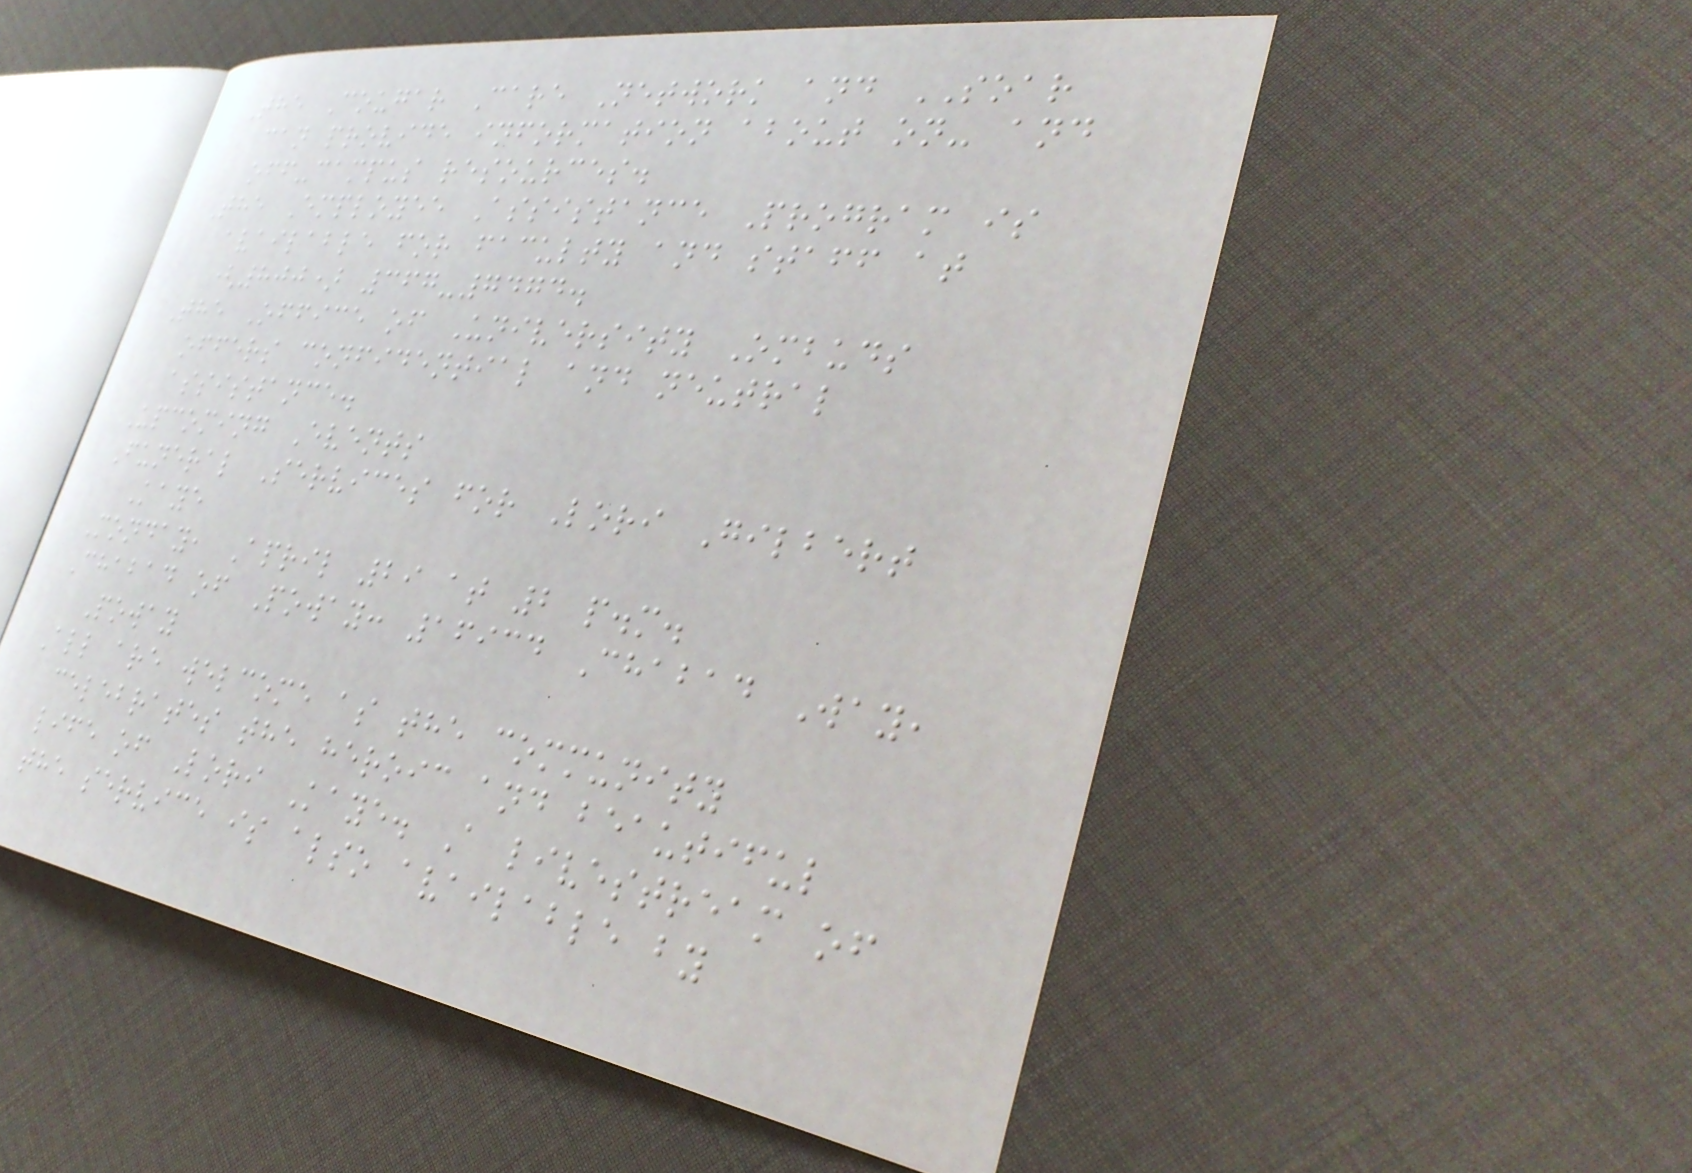The Cougar Care Network and SOAR
can provide information about on- and
off-campus resources.
The Employee Assistance Program is
available for faculty and staff at
(800) 367-7474.
The Office of University Ombuds
offers confidential and neutral
assistance.
Upcoming Events
Funeral Services for Lori Gilbert
Kaye
Monday, April 29 at 2 p.m.
Chabad of Poway: 16934 Chabad Way,
Poway
All are welcome as the community
celebrates the heroic and beautiful
life of Lori Kaye. A livestream of
the service is also available by
